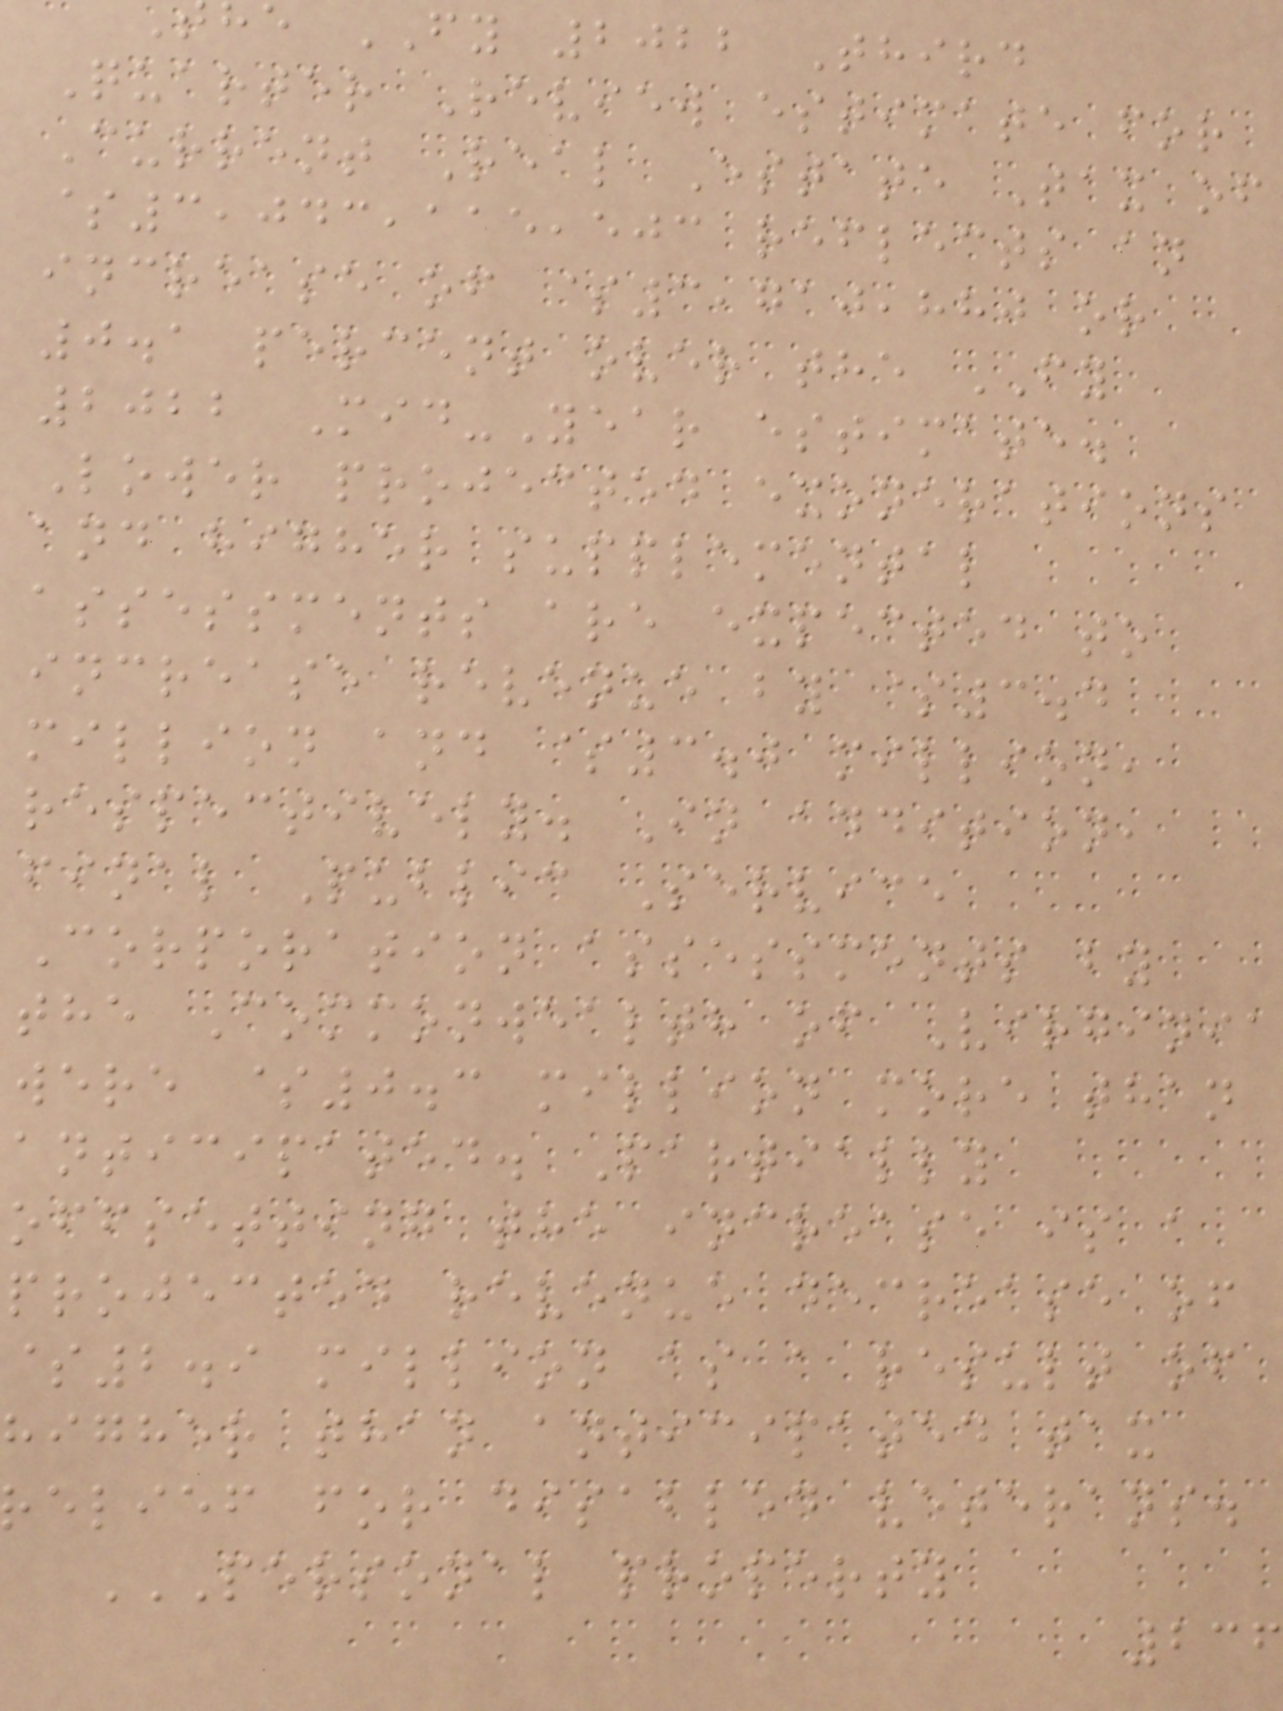e FY 2022 Third
Quarter Review estimate for
Current Real Estate Tax of
$3,043,115,503 reflects an
increase of $3,710,880 or
0.1 percent over the FY
2022 Mid-Year estimate.
Lower projected exonerations
and higher supplemental
assessments are expected to
increase revenue by $3.4
million and $3.0 million,
respectively. In addition,
final Public Service
Corporation assessments by
the Commonwealth of Virginia
were $0.3 million more than
anticipated. Partially
offsetting the increase is a
projected revenue decrease of
$2.9 million as a result of
higher than anticipated tax
elief for disabled veterans.
PERSONAL PROPERTY
236
